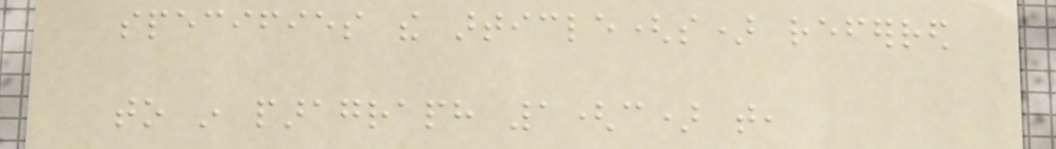specifies the article(s) referred
to in paragraph 1(c) that,
